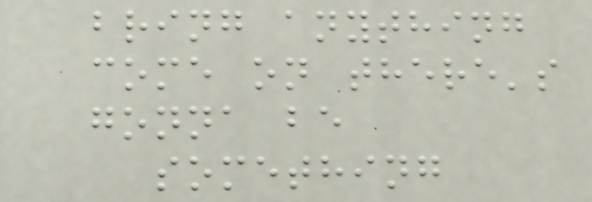bring anything
come on there's
gonna be
something
